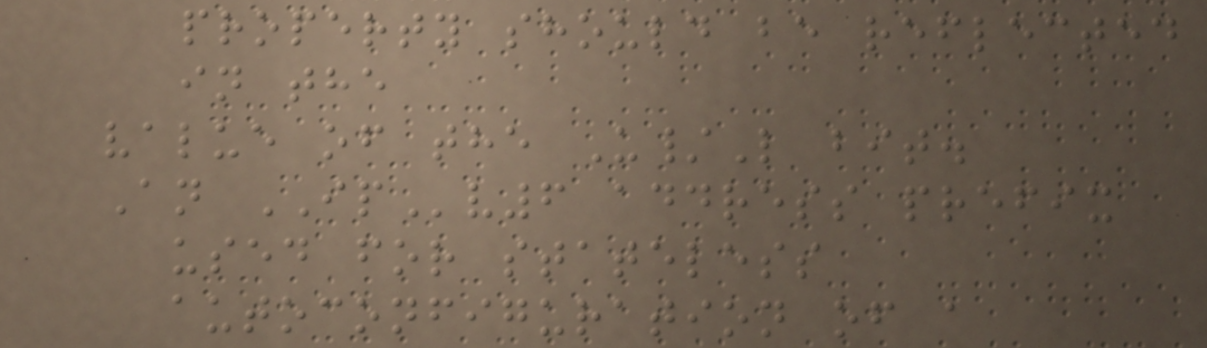property should be reflected
in the
value of the U/L bit.
An IPv6 address prefix
used for stateless
autoconfiguration of a
